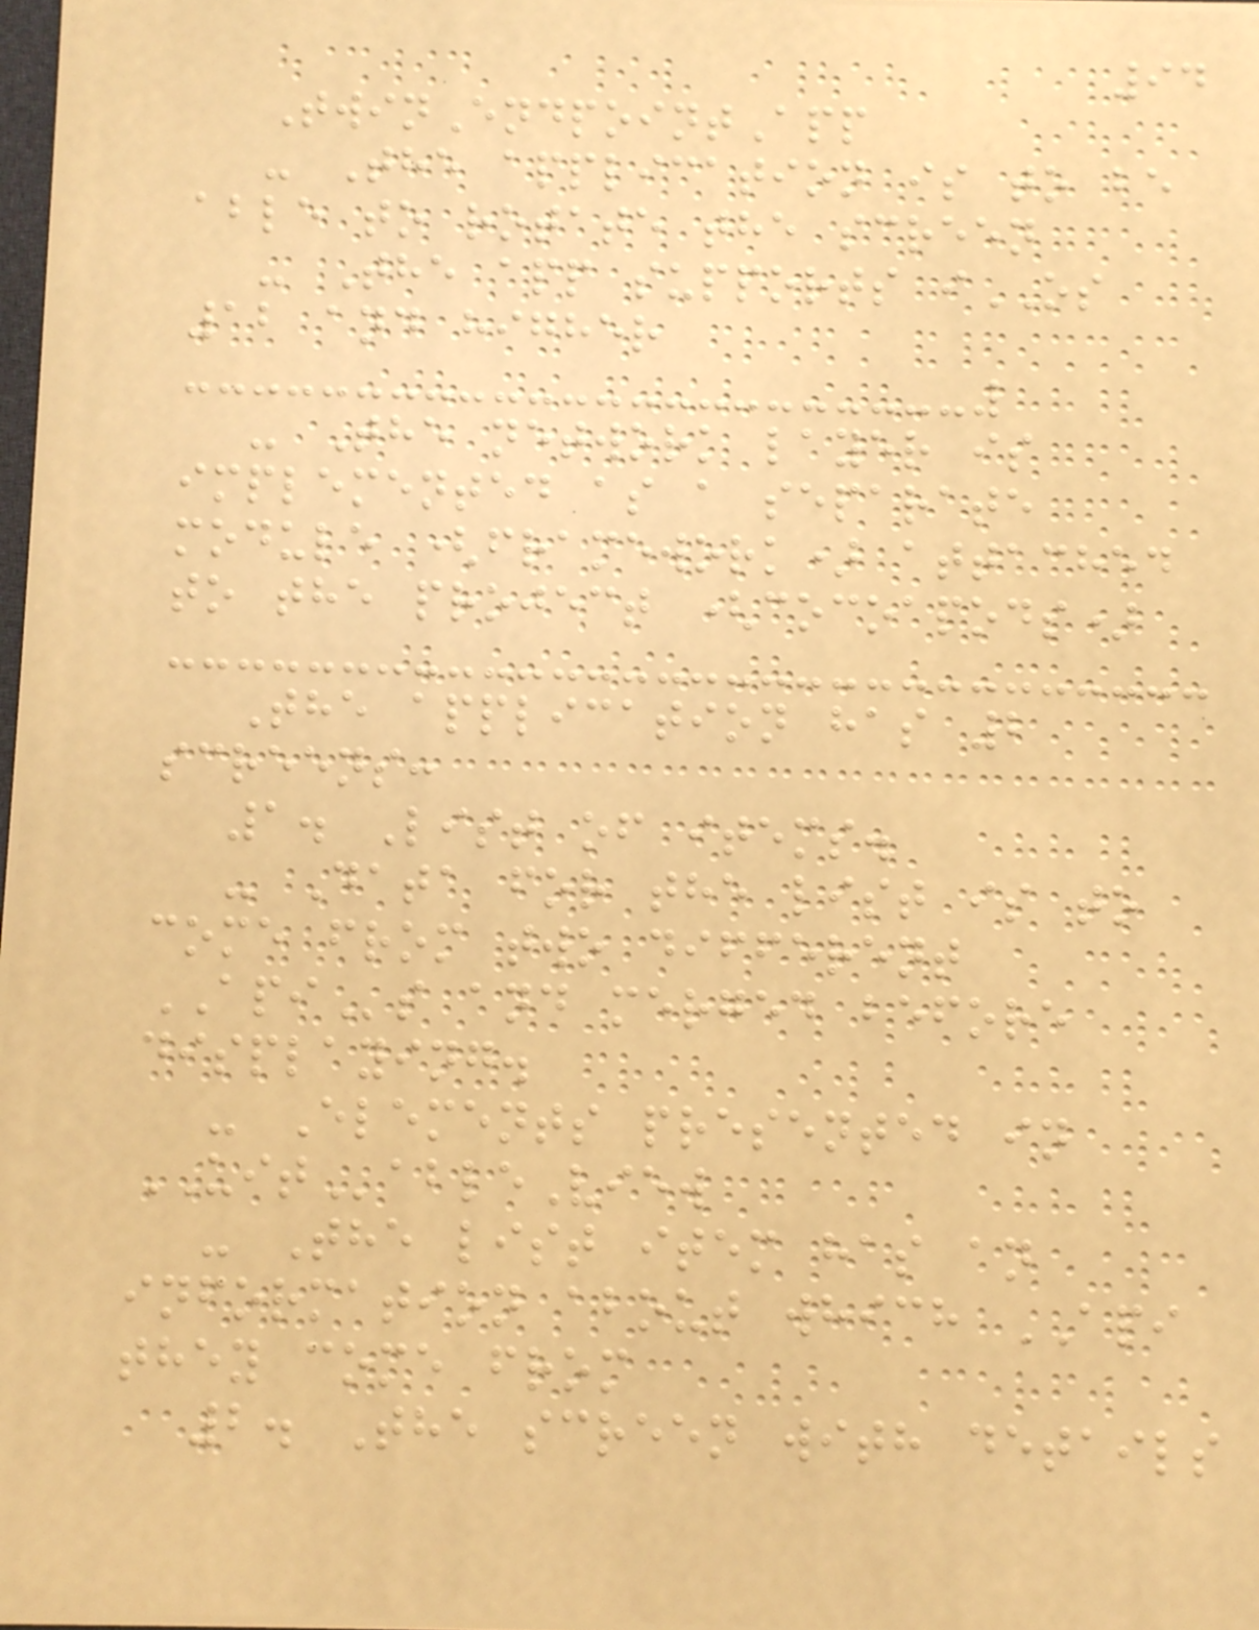94
TwinEndpointApp
- The application is to be
able to rotate the screen
- The app supports iOS
12 and higher
- The network layer is
implemented as a separate
module (framework) attached
to the project (cocoapods)
The application has 2
screens:
1. List of items.
- Data for the list is to
come from two different
APIs and merged before
displaying.
- Elements presented in
UITableView
- The list item has an
information about which API
they come from
2. The screen with details
